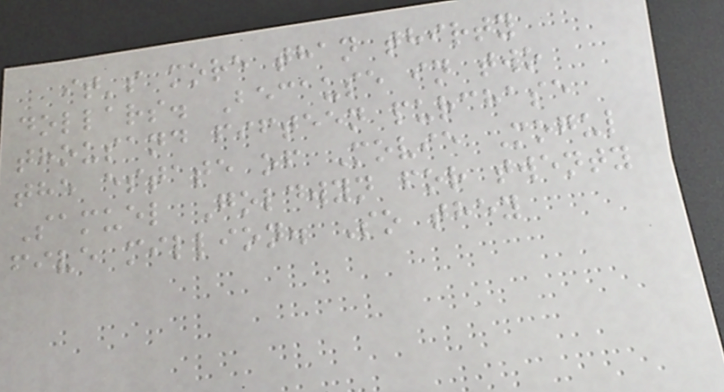it's more than thirty
dollars. Because in two
thousand fifteen purchase
the estate of Movie Mogul
Samuel Goldwyn for twenty
five million. So they
